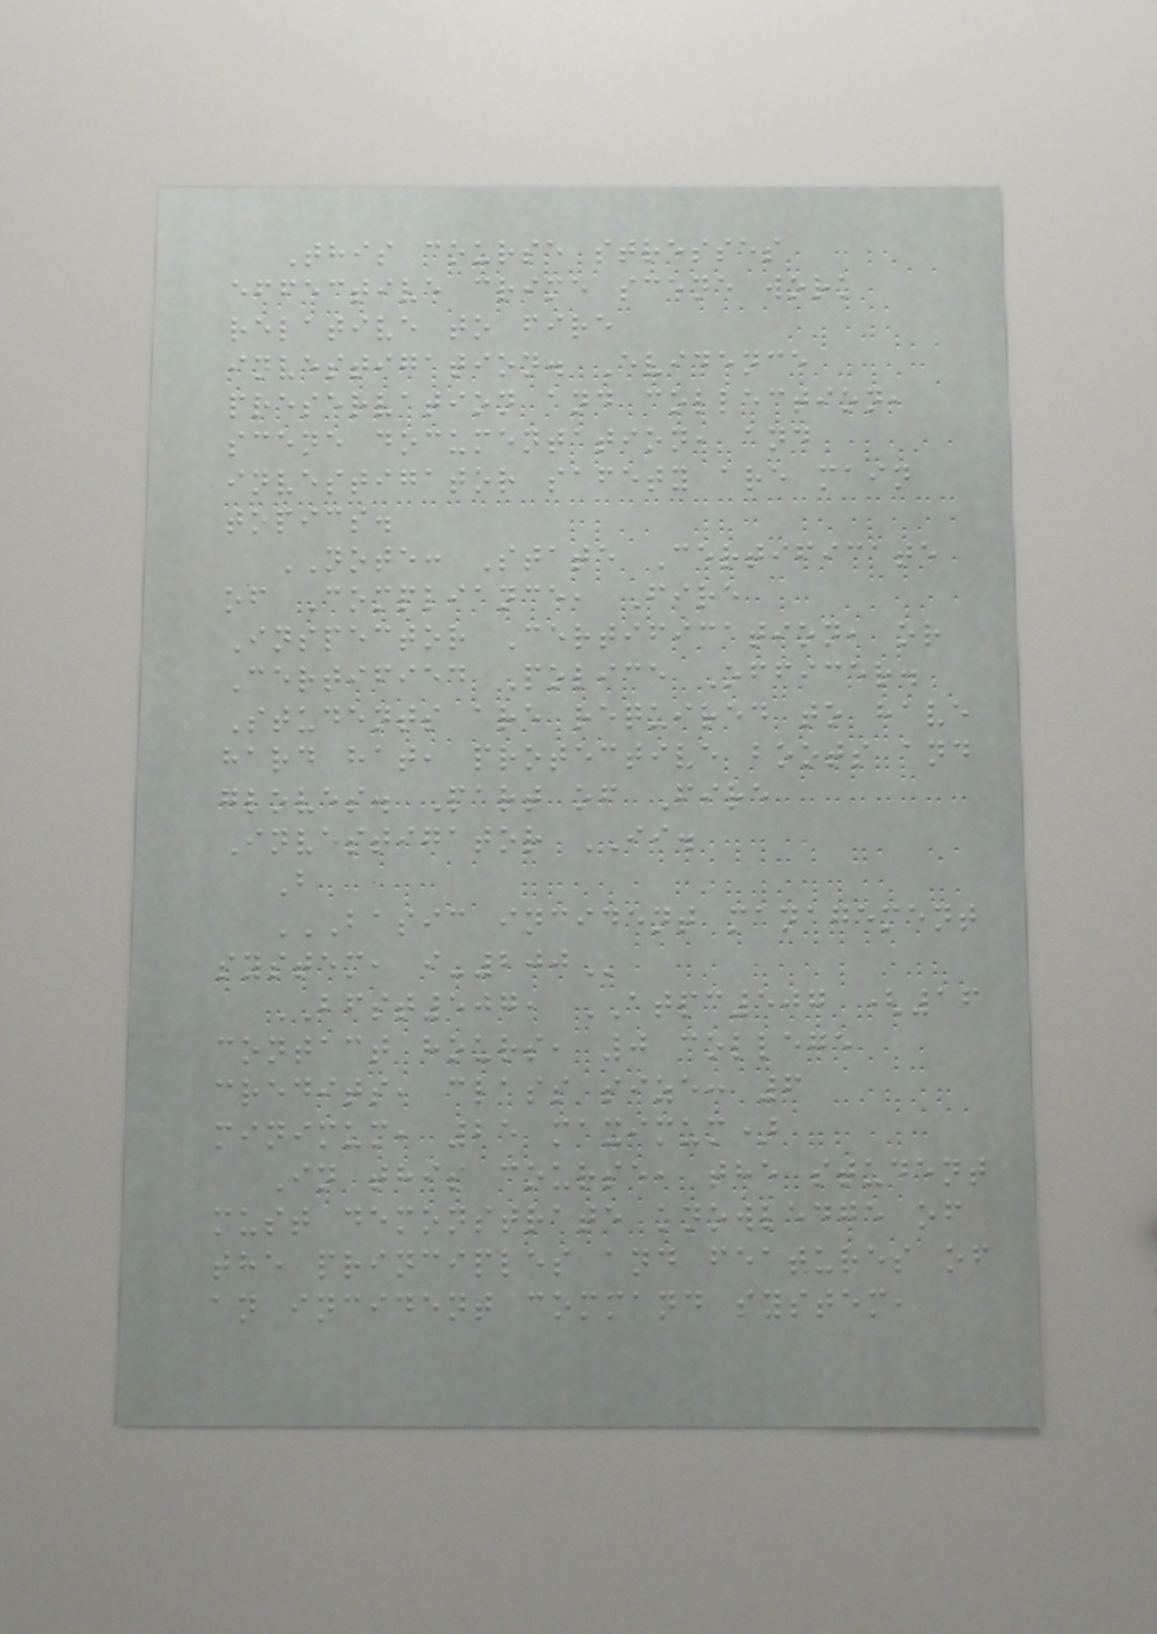This course stresses
effective crime scene work
relative to fire
investigation. Evidence
preservation and collection,
scene documentation, and
investigator safety are main
topics.
NOTE: State Certificate
of Compliance, Fire
Inspector Certification, or
Certified Police Officer.
Students are required to have
hard hat, protective boots and
gloves. Part of Fire
Investigator II.
B
BASIC INCIDENT MANAGEMENT
SYSTEM, I-200
BFST507, ATPC507 (16
contact hours, 0 college
credits, class size: 6
minimum, 25 maximum)
In this course, the student
must demonstrate knowledge of
the principles and features of
an incident command system,
